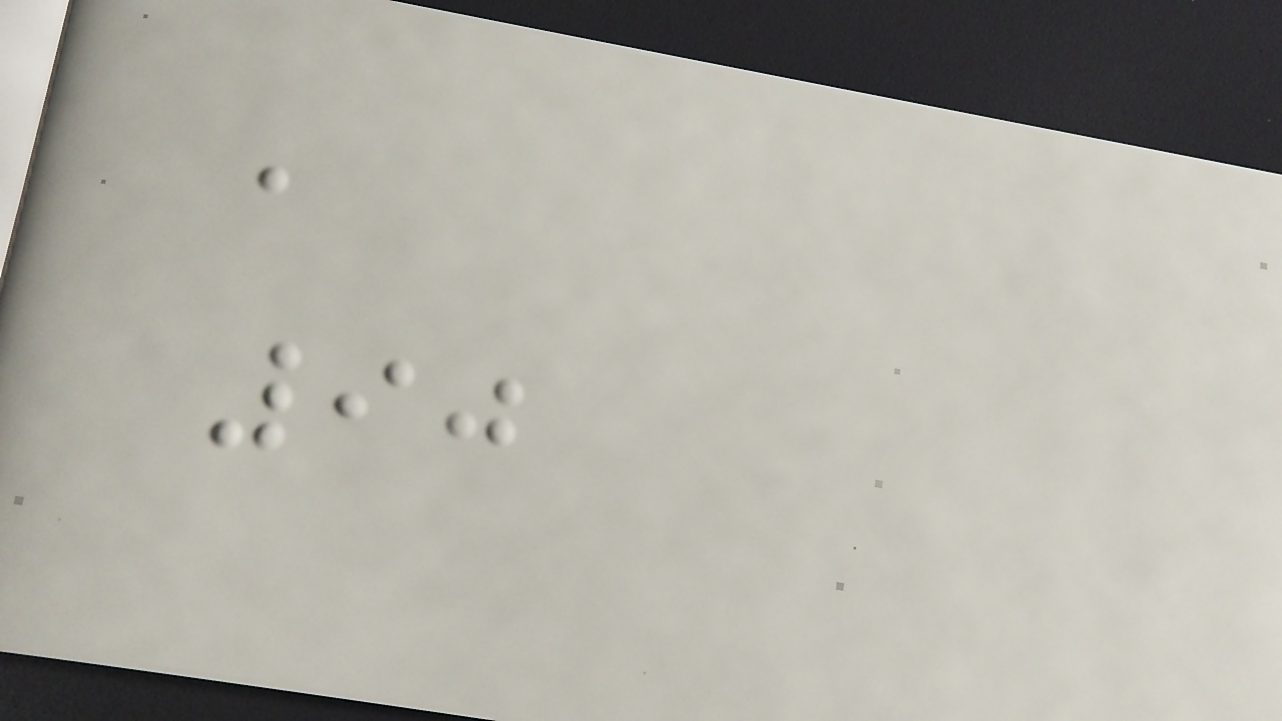a
90
